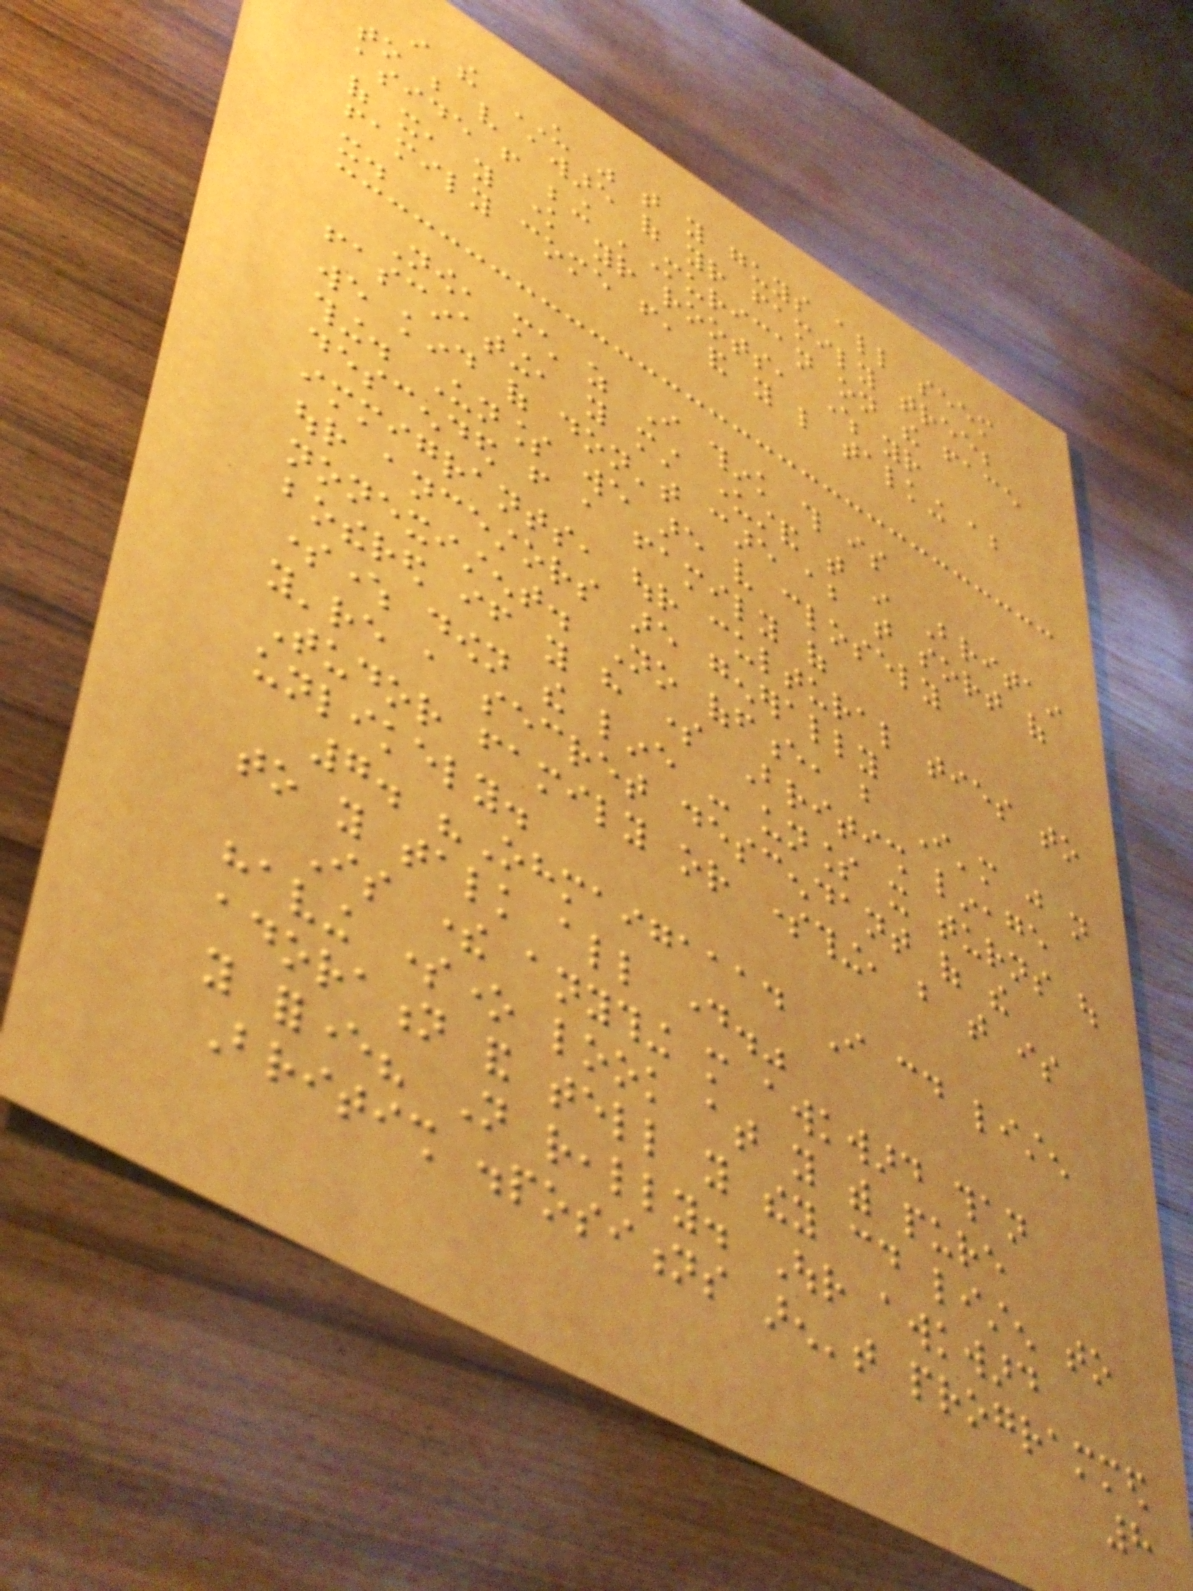in the US was that you guys all seem
to be very aware of your family tree;
aside from being 'Murican on the face
of it, you know your roots, where your
family come from, and you like talking about
it.
Now, much as I think this is
fascinating, you must understand that in Britain
we kind of don't care about that sort of
thing. Unless we are very closely
descended from a family of
immigrants, our cultural ties to
our ancestors are generally
nonexistent. No offence, but I'm just not
bothered if you have some British lineage
somewhere down the line - unless it turns out
you're a secret descendant of the
Tudor family or something, but that is
unlikely.
7. "Ohmaigaaad I could listen
to you talk all day."
Is there anything more awkward than
having someone look at you with pure
adoration and tell you they could listen to
you forever? Not really. Our awkward
British dispositions aren't programmed
8
